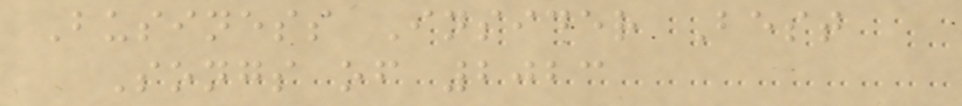Business Insider Best
Songs of 2023
